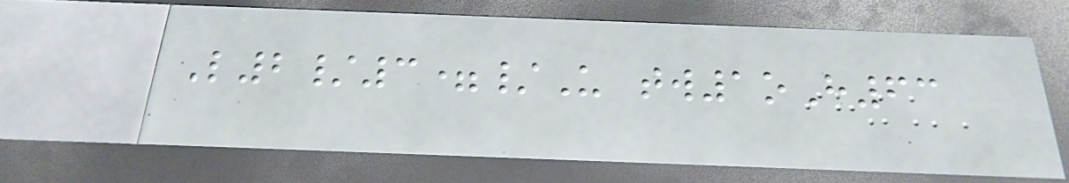L2/3=/U tw1oH63
